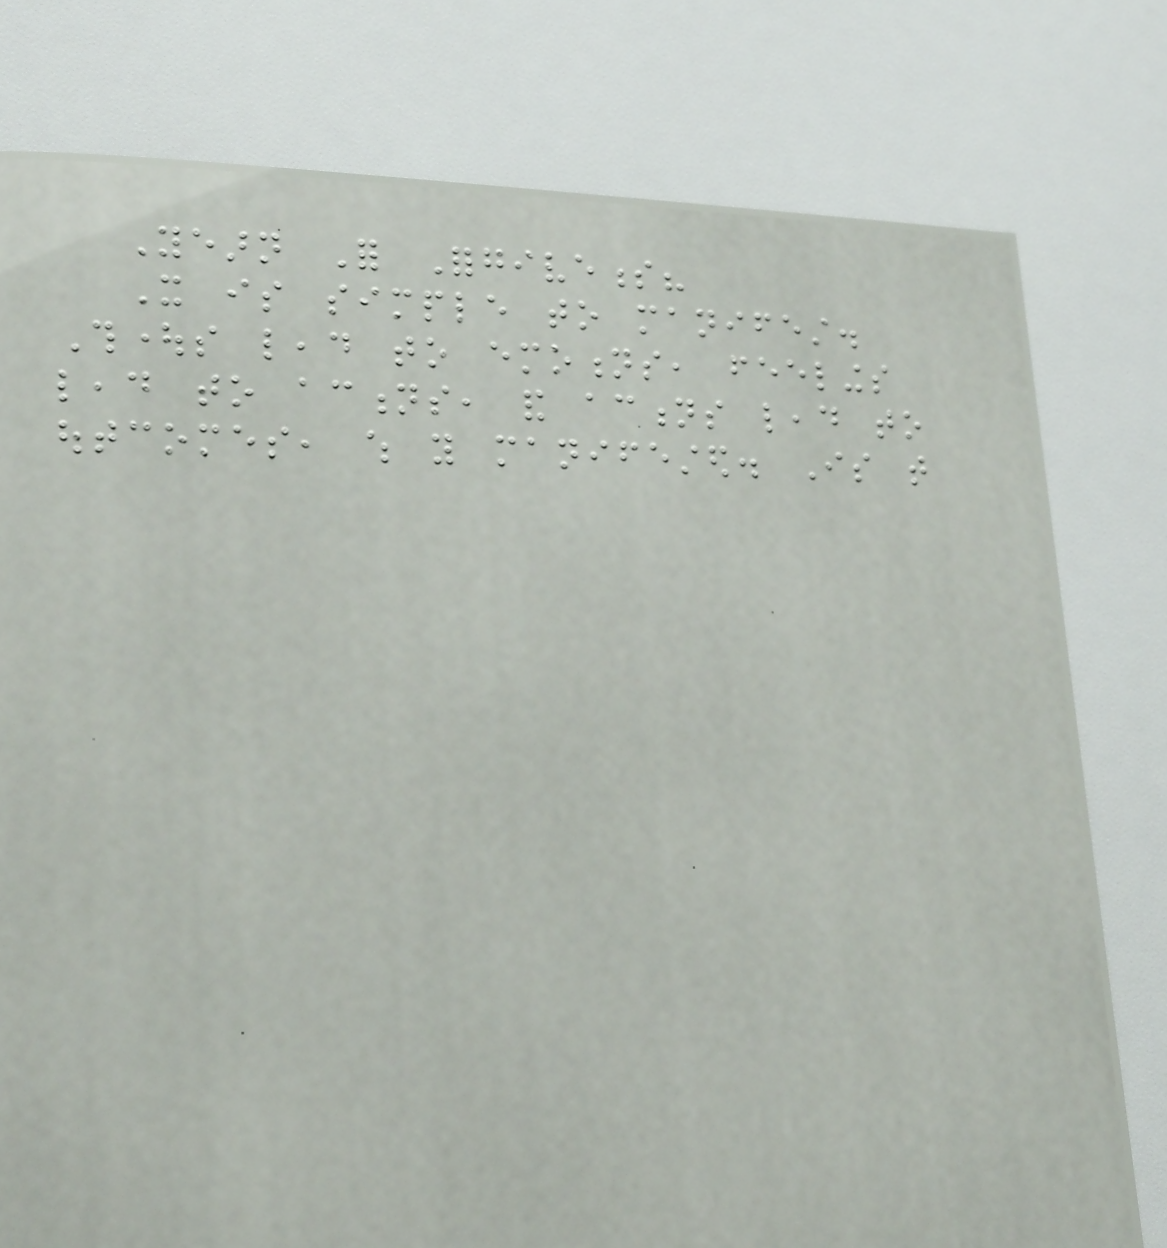Yearn For Forgiveness?
It is simple to manifest.
Thoughts lead to emotions, feelings
lead to actions, and actions lead to
outcomes, which you manifested. Is that
